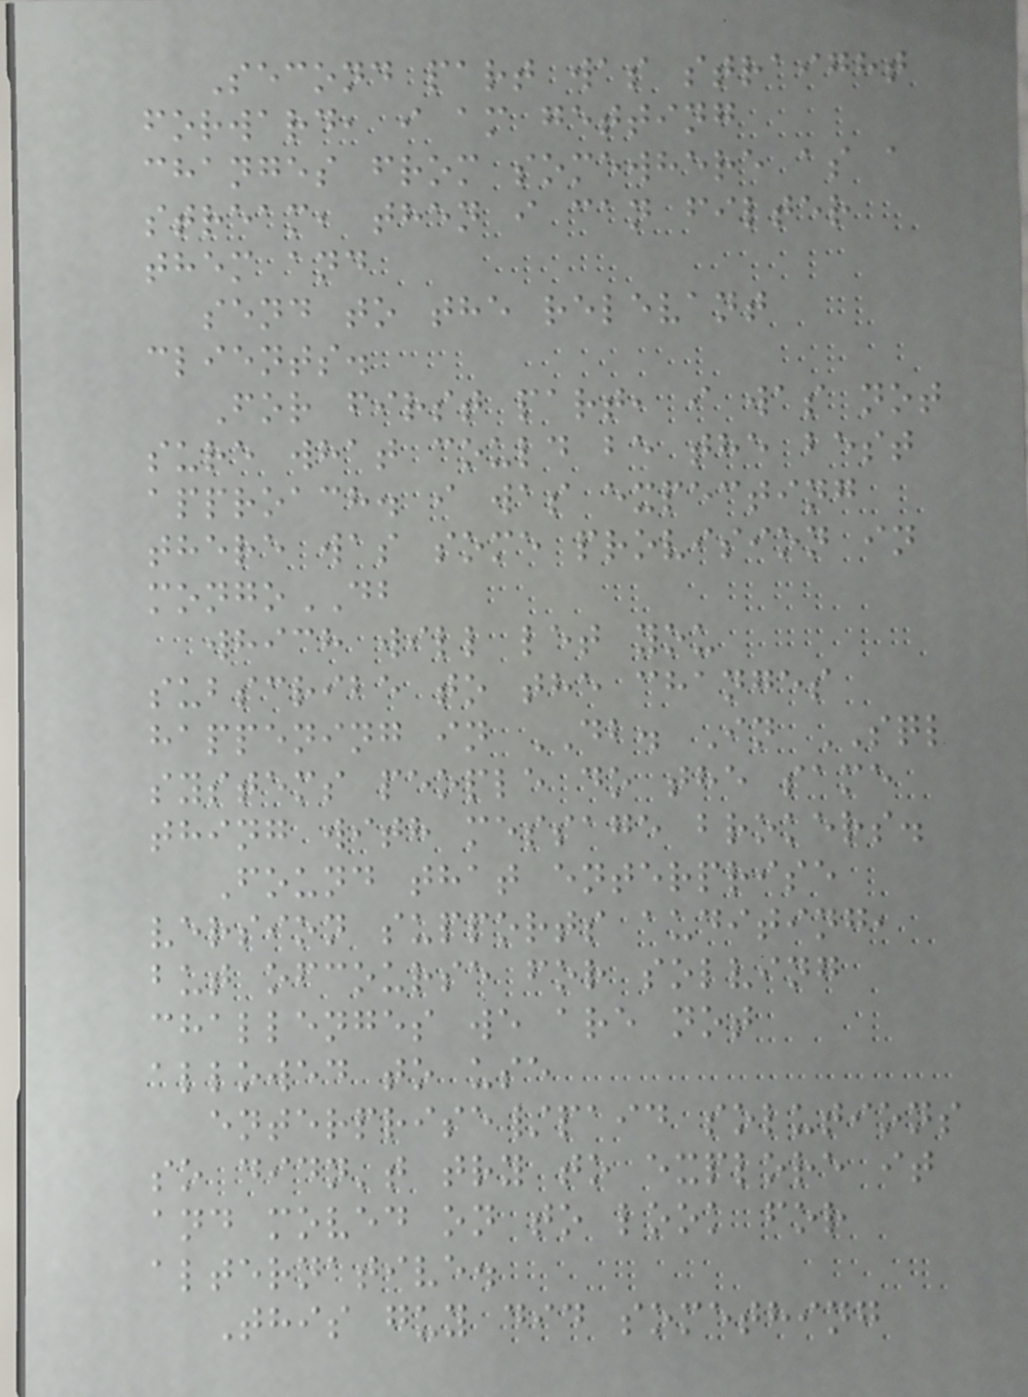Second part was straight
forward, i am getting
changes from somewhere as a
stream, then i can filter
them and
send to the relevant
clients.
For first part, i was not
sure what could be the best
approach. i was expecting
there was some provision in
mongoDB
which will let you
subscribe to the changes
happening in DB. In SQL
systems people do the same
thing with message brokers.
Found that enterprise
version supports auditing,
but ofcourse for solving
challenges we are not
allowed to use
enterprise/paid solutions
so didn't try to explore it
and moved on to look for
alternative.
This guy did something
